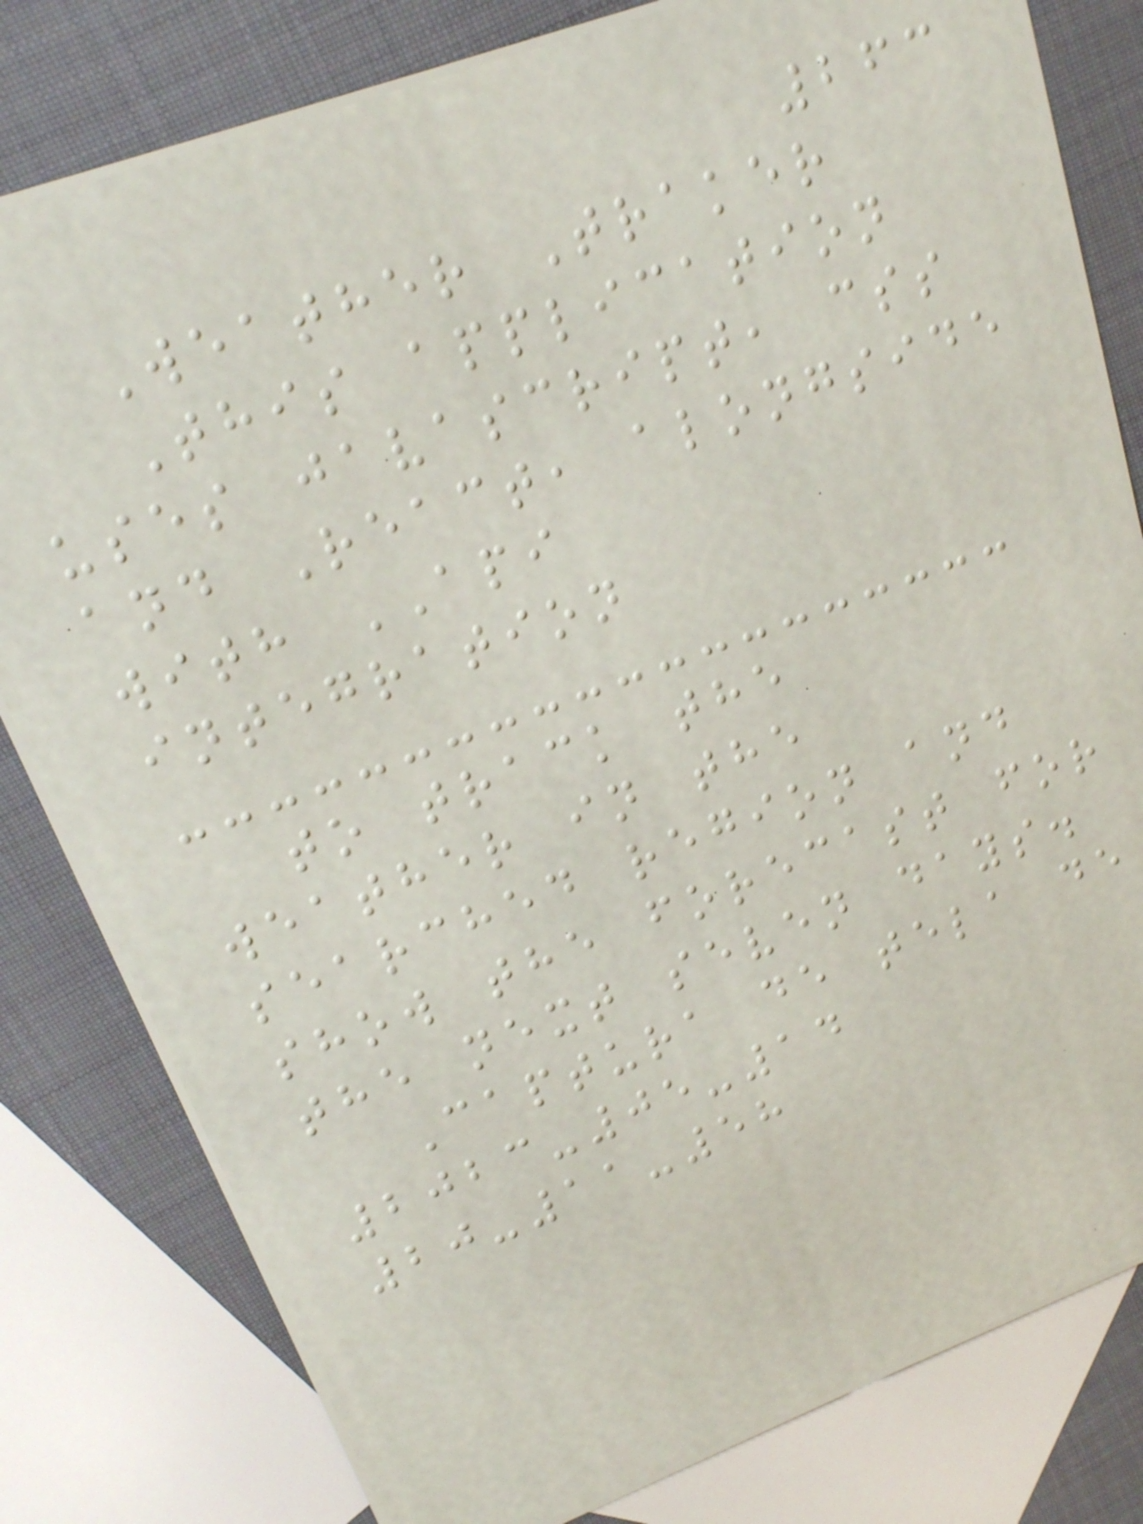263
Weather Traker
This application
uses javascript, css
and React, alongside
with API
integration
to track the
weather in the
searched region and
show the forecast for
the next seven days.
Captura de tela de
2023-05-14
20-11-58
